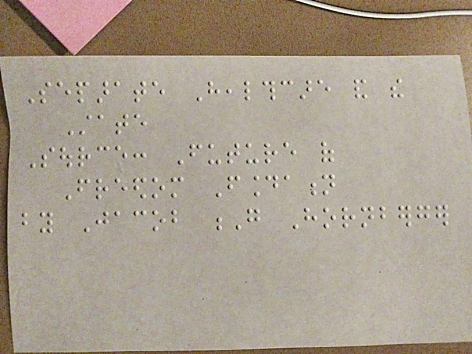Separate Healthcare and the
State
Source: Future of
Freedom Foundation
by Jacob G Hornberger
